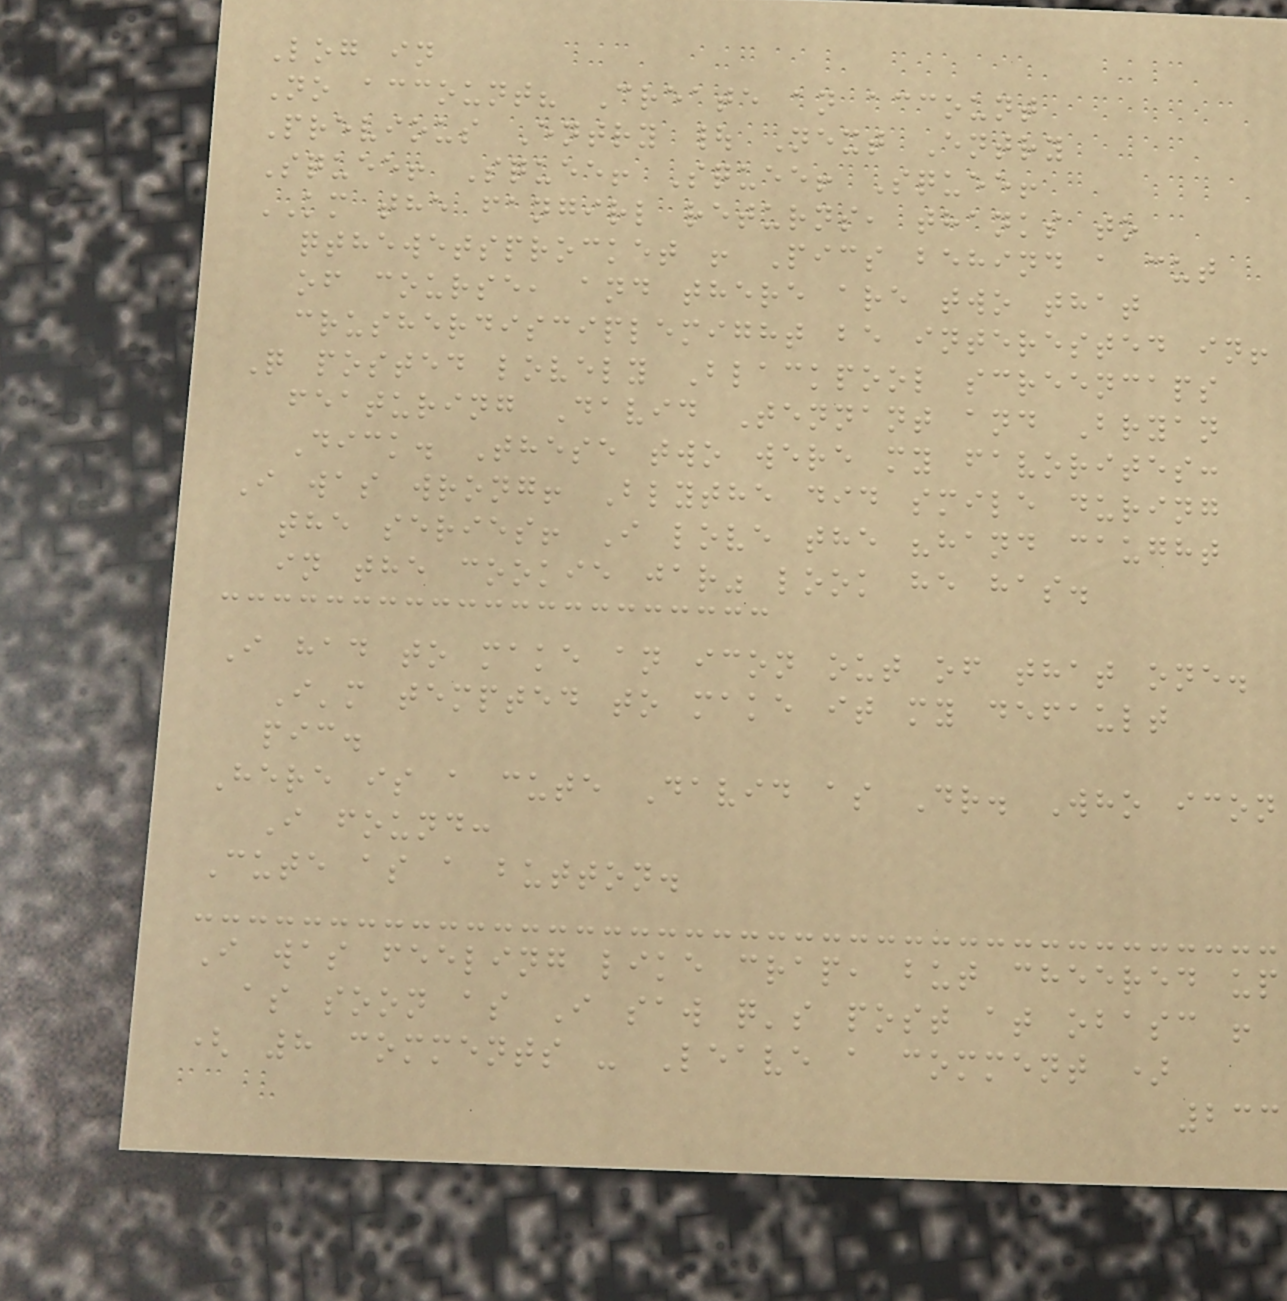Log in
No account? Create an account
Previous Entry | Next Entry
Squee! Squee! Squee! Squee!
KM the fangirl returns, thanks to
qthewetsprocket ! Pics behind a cut
of course, and there are two that
crusherdisciplemight be interested in!
Q posted lovely Blackpool screencaps
featuring David Tennant and Bryan
Dick. These two were my favorites:
I was wrong! Blythe did smile during
the series! I love the "hand caught
in the cookie jar" look he has.
I had to make an icon out of that one.
I'm tempted to make it my default
pic.
Here is a cute David as Dr. Who icon
I found:
Cute as a button.
I was feeling like crap, but cheered up
as soon as I saw q's post at obasc !
( 8 comments - Leave a comment )
233
